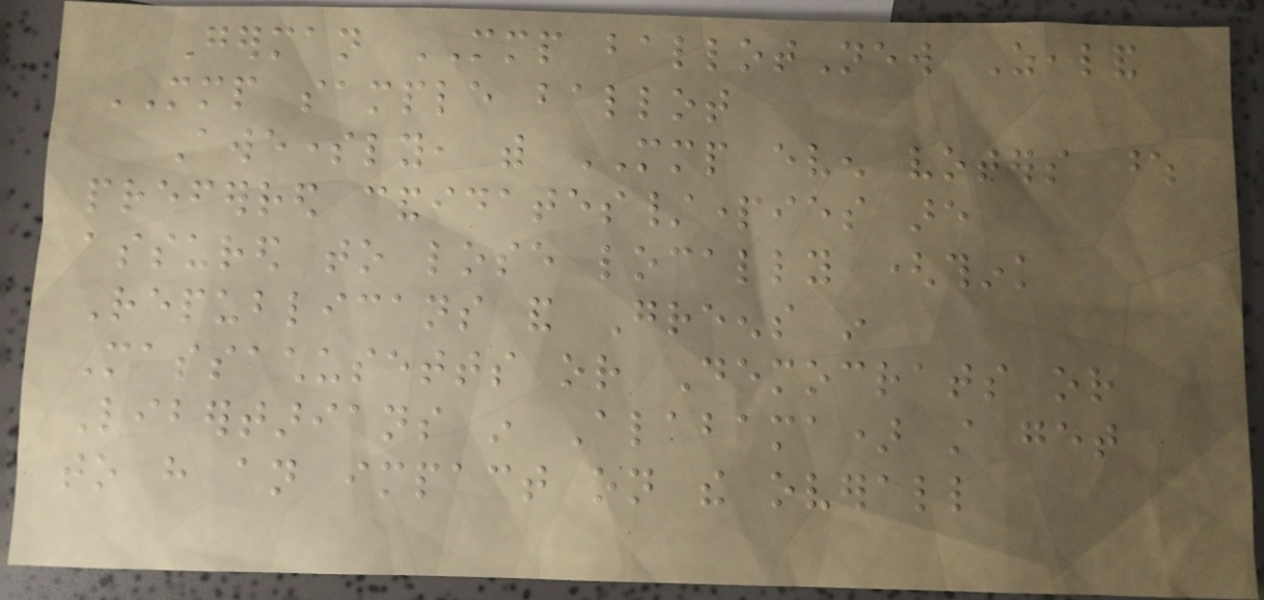German MMP ballotNew Zealand
MMP sample ballot
Awesomely, with MMP even voters whose
preferred candidates/parties are
assured to lose locally (think
Republicans and Greens in
Massachusetts or Democrats or
Libertarians in Alabama) still get
to have an impact on the overall
